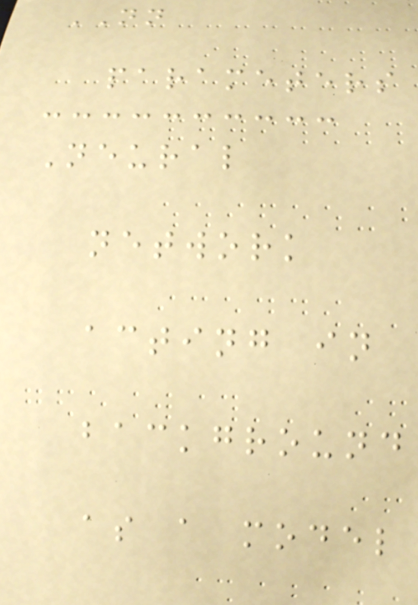NN
parameters
Neural
network
acting in
background
as a model
